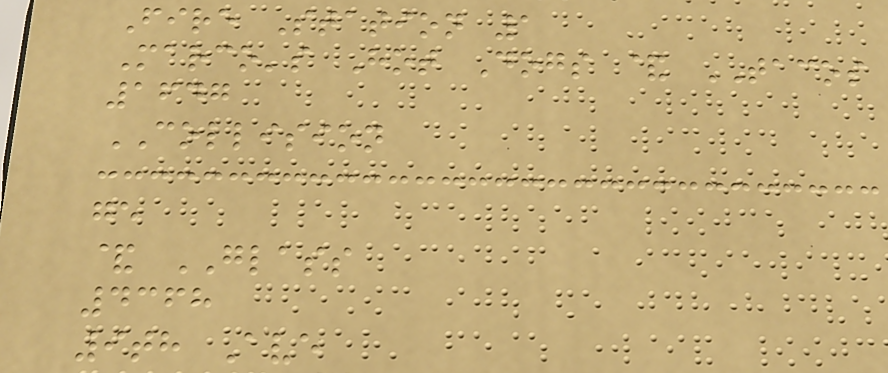Fire Station 1
Marco's Hot Dogs & TACOS
1647
COLLISION
ge
& GLASS
4368
9th Ave
